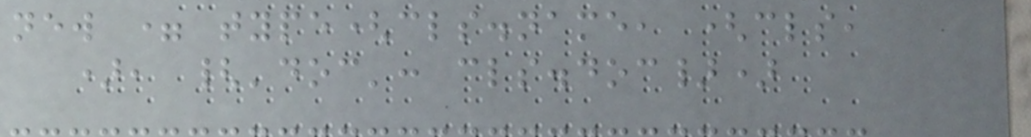new = type(cls.name, (cls,
), {'doc': cls.doc})
